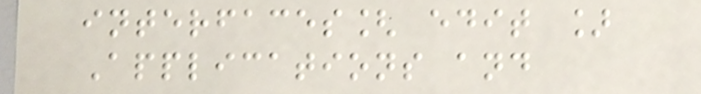interfaces[ edit ]
Applications and
